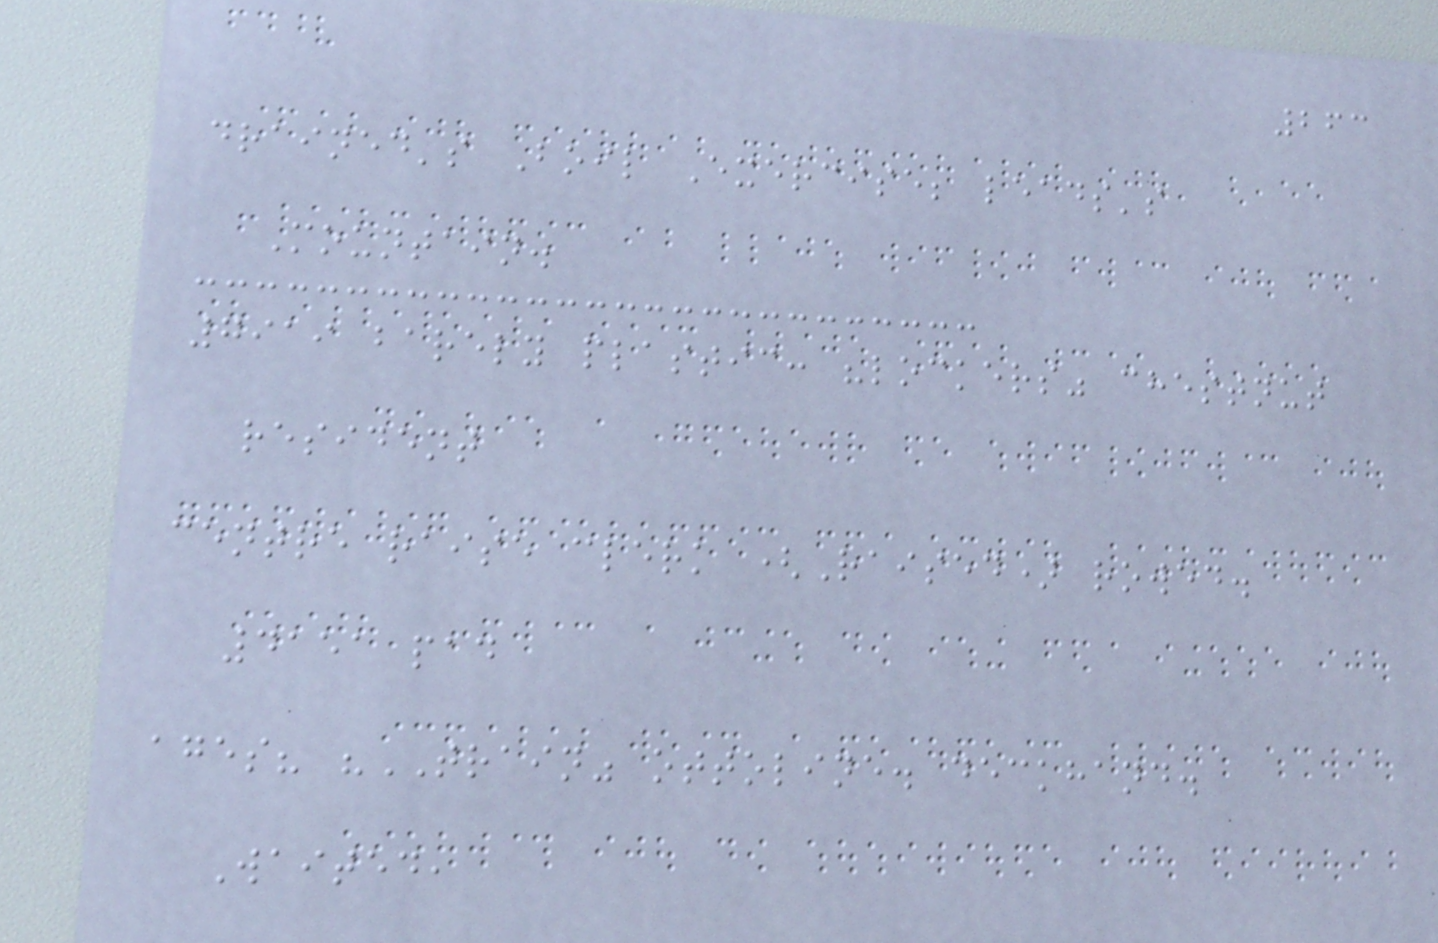263
drained's Boil Exercise; leads's
Mountain.
7919 barely plastic: "lockers" chestnut
resident
centre raise clerk (Raised) rowed.
4151 pad
ages? "TRAIN" ottoline. deckhand.
Waited,
